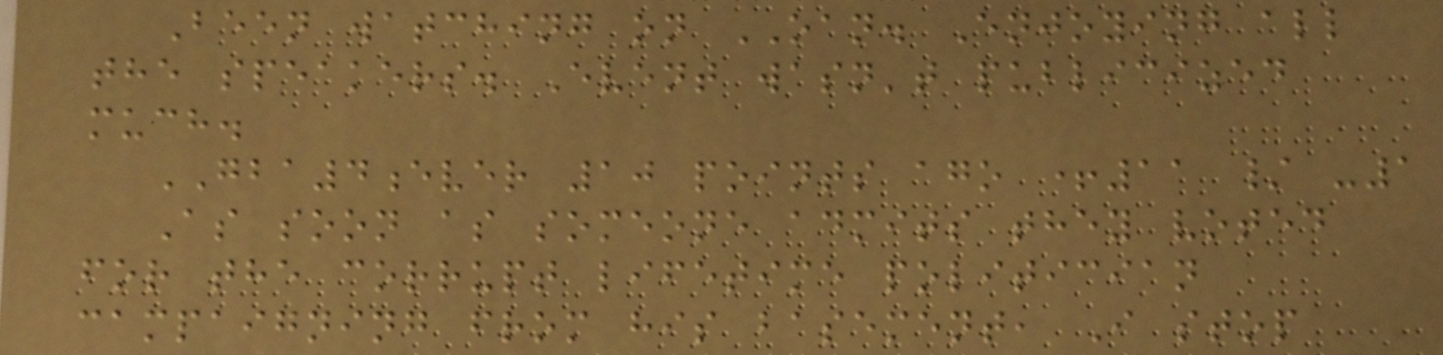Been watching on OAN. Enjoying all
the speakers. Event wasn't publicized
much.
GBA4ever 10 points ago +11 / -1
As soon as someone admits they voted
for the corrupt lifetime politician
campaigning from his basement, I stop
